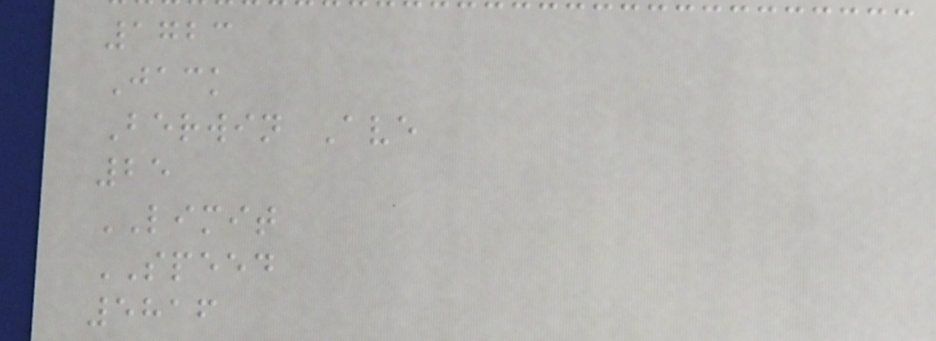1723
Jack
Berwin Ave
25
LIMIT
SPEED
5816
